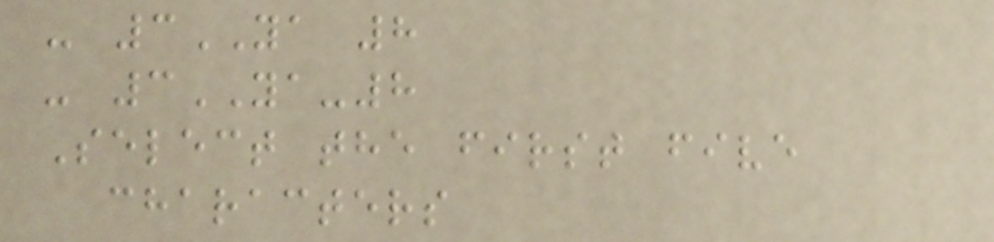- 3YA 8
- 3YA-8
Select the first five
characters
